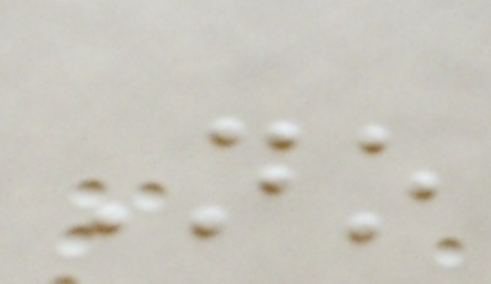No
